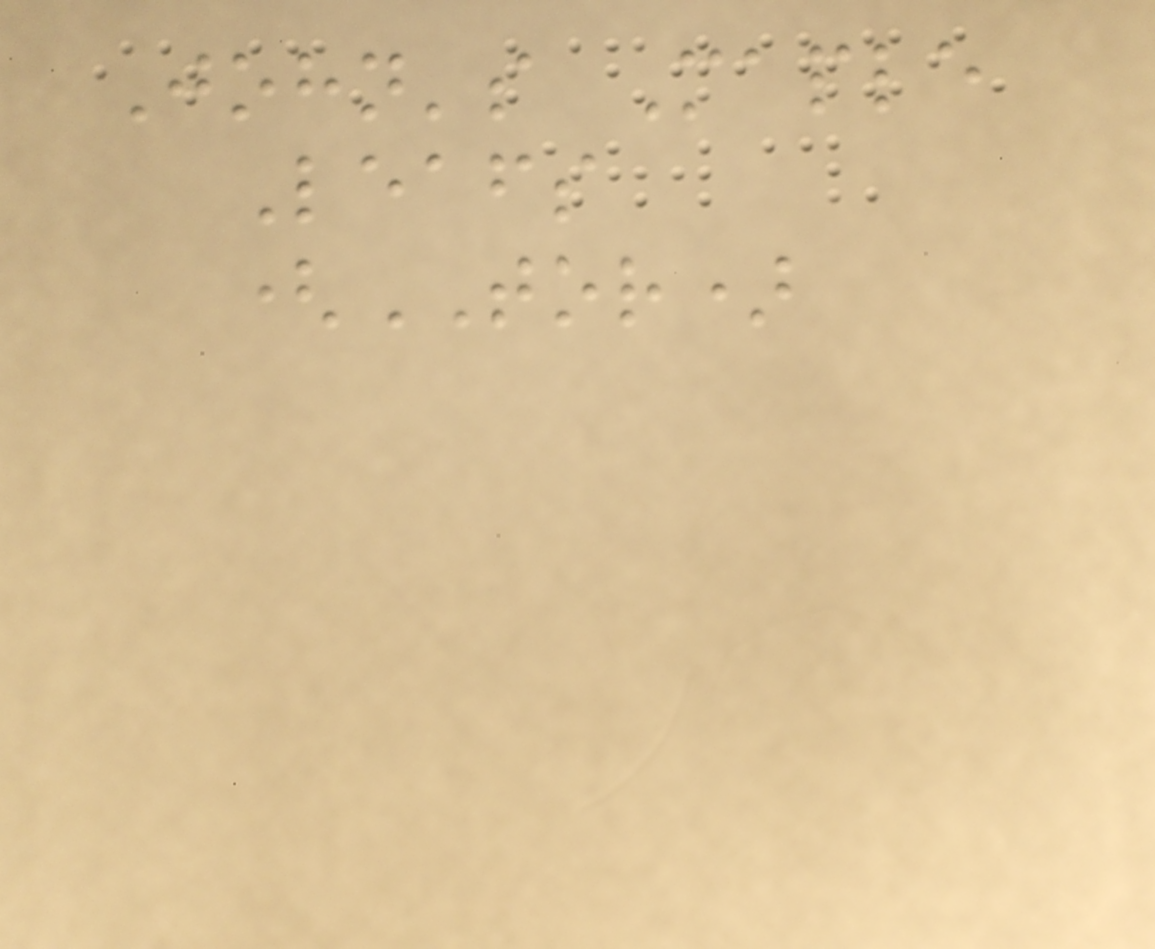John's Maple
Leafs
(TOR)
